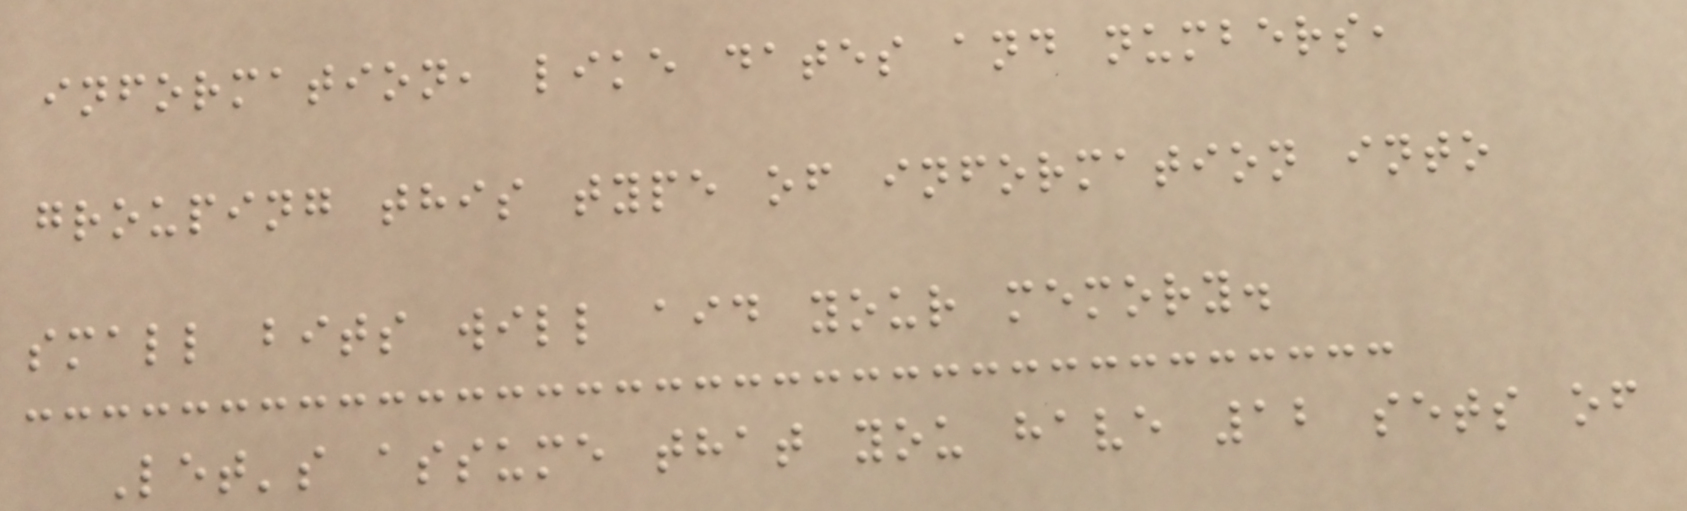information, like dates and numbers,
grouping this type of information into
small bits will aid your memory.
Let's assume that you have 12 sets of
